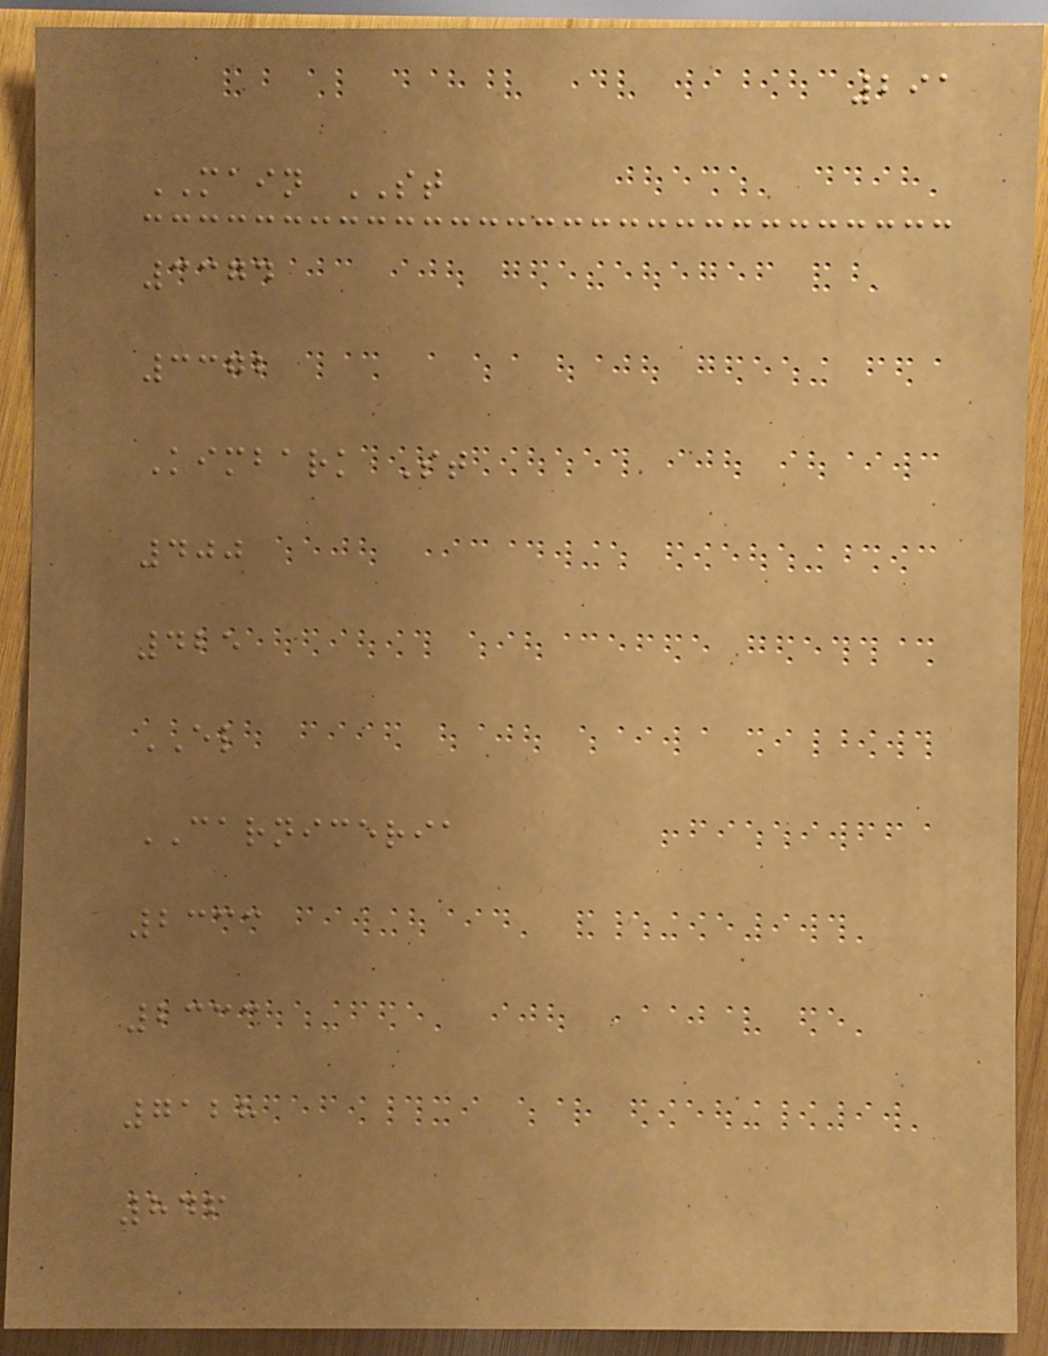291
MAIN ST
3374
3372
Kimbark St
400
425
EL
CARNICERIA
2333
2333
7128
846
